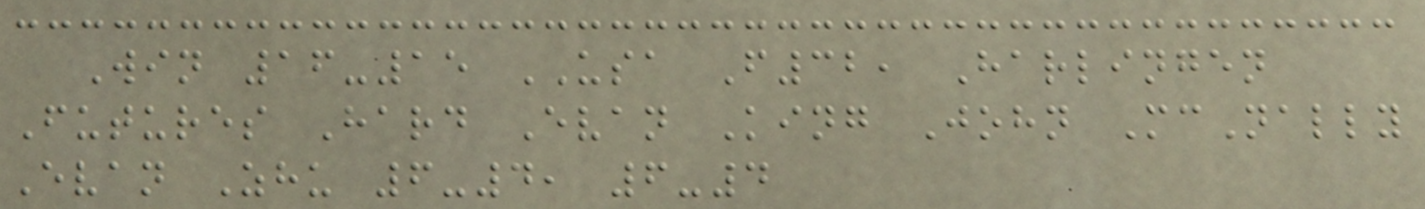Win 16-15 USA F32, Harlingen
Futures Hard Evan King John McNally
Evan Zhu 6-4, 6-4
